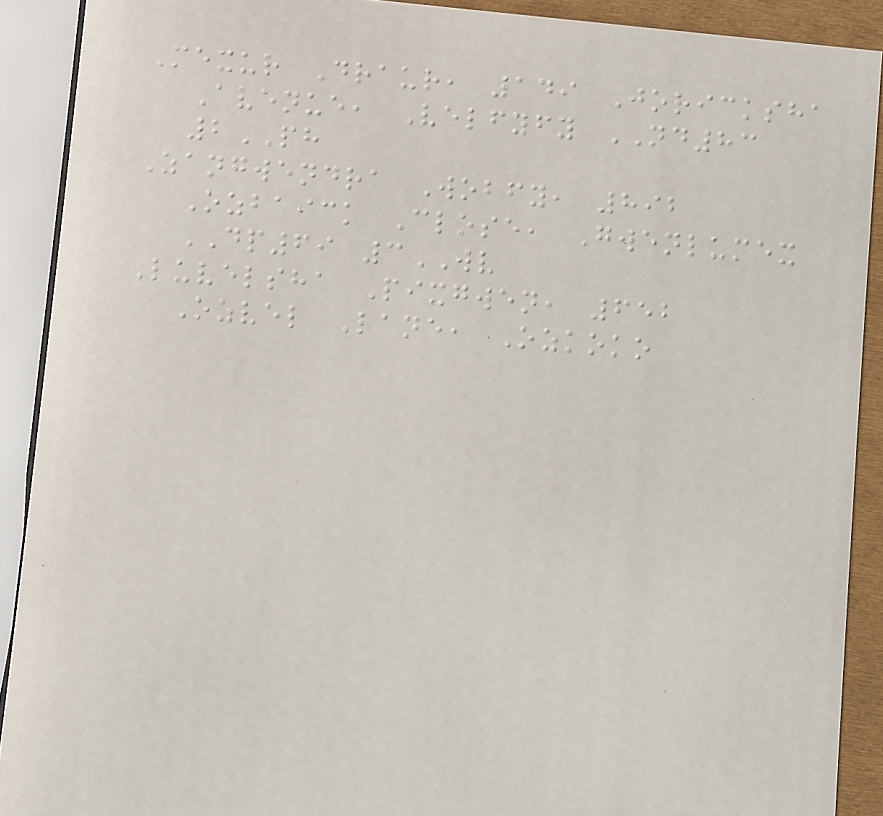Mexur Draur, 149 Joricksha
Avenue, Velfyfy ND83
2PH
Zangwendra Wobfy, 892
Ozbaick Close, Gwenlumex
DP69 3WV
Luvelsha Pixgwen, 652
Ozvel Lane, Ozkoko
